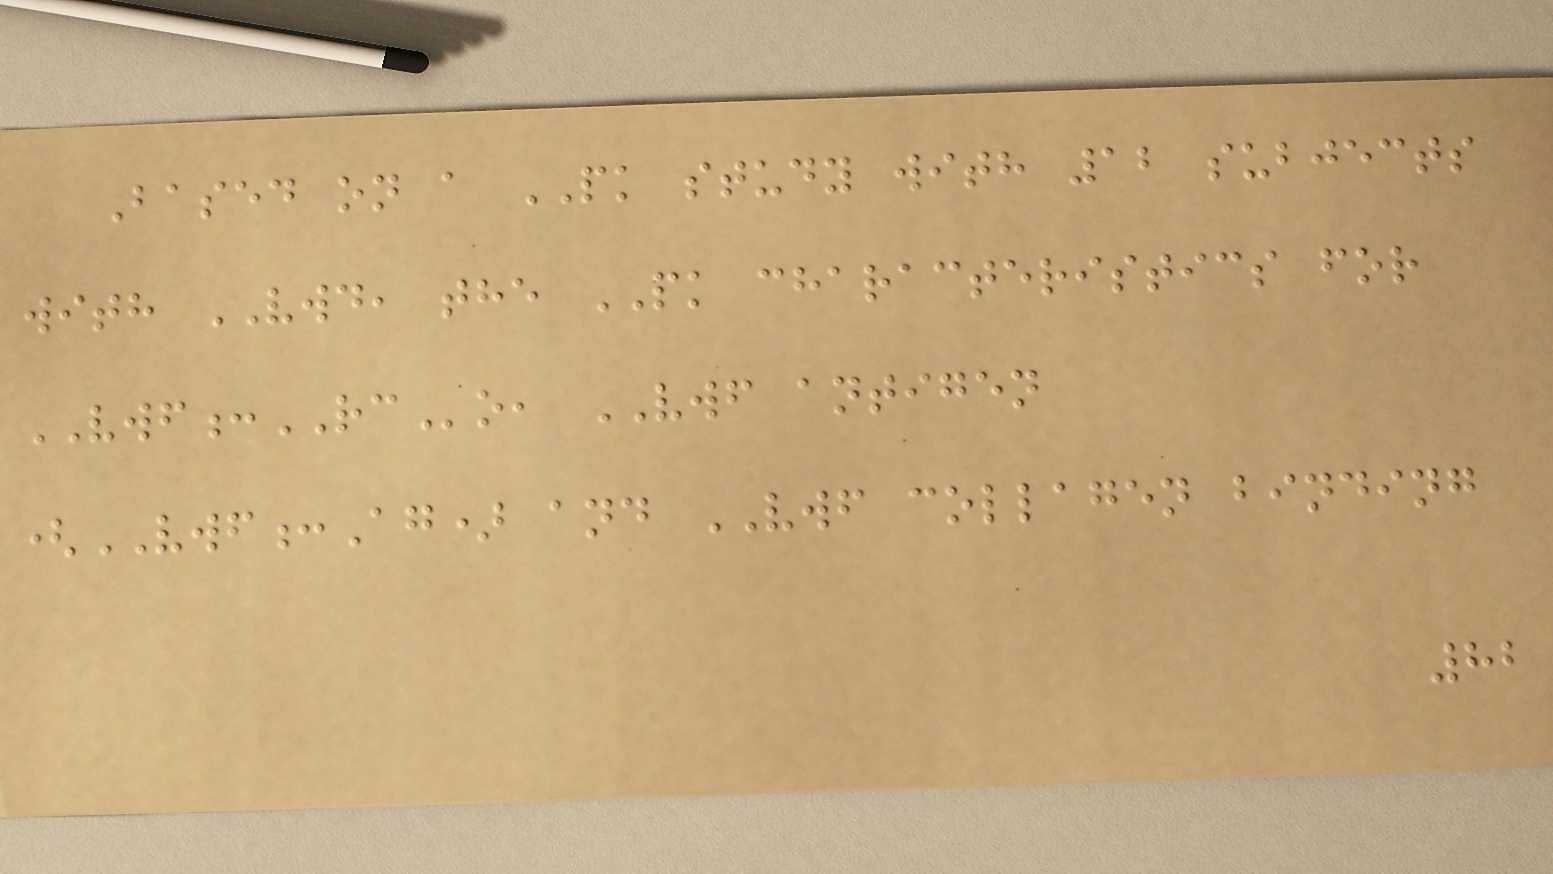Based on a PK study with 12 subjects
with VWD, the PK characteristics for
VWF:RCo, VWF antigen
(VWF:Ag) and VWF collagen binding
82
